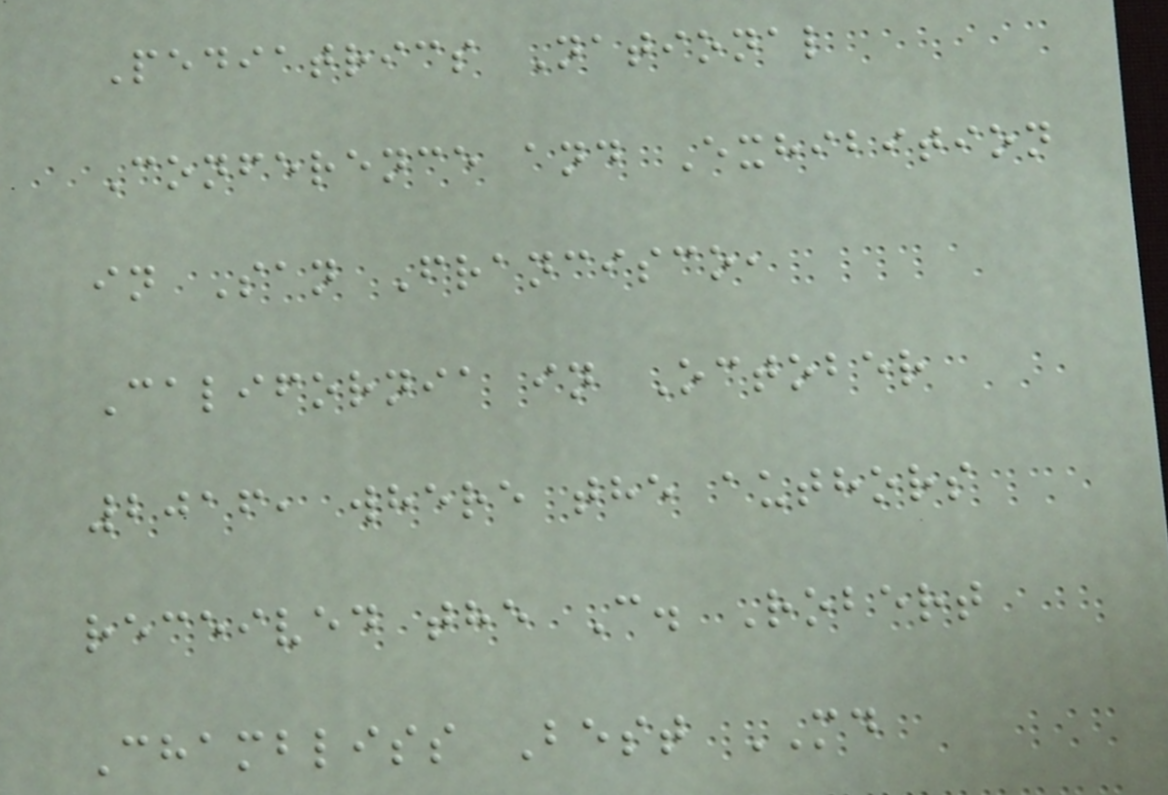Pediatrics National
Conference and Exhibition
in San Francisco,
California in October
2016, where the authors
received the C. Robert
Chambliss Best MD
